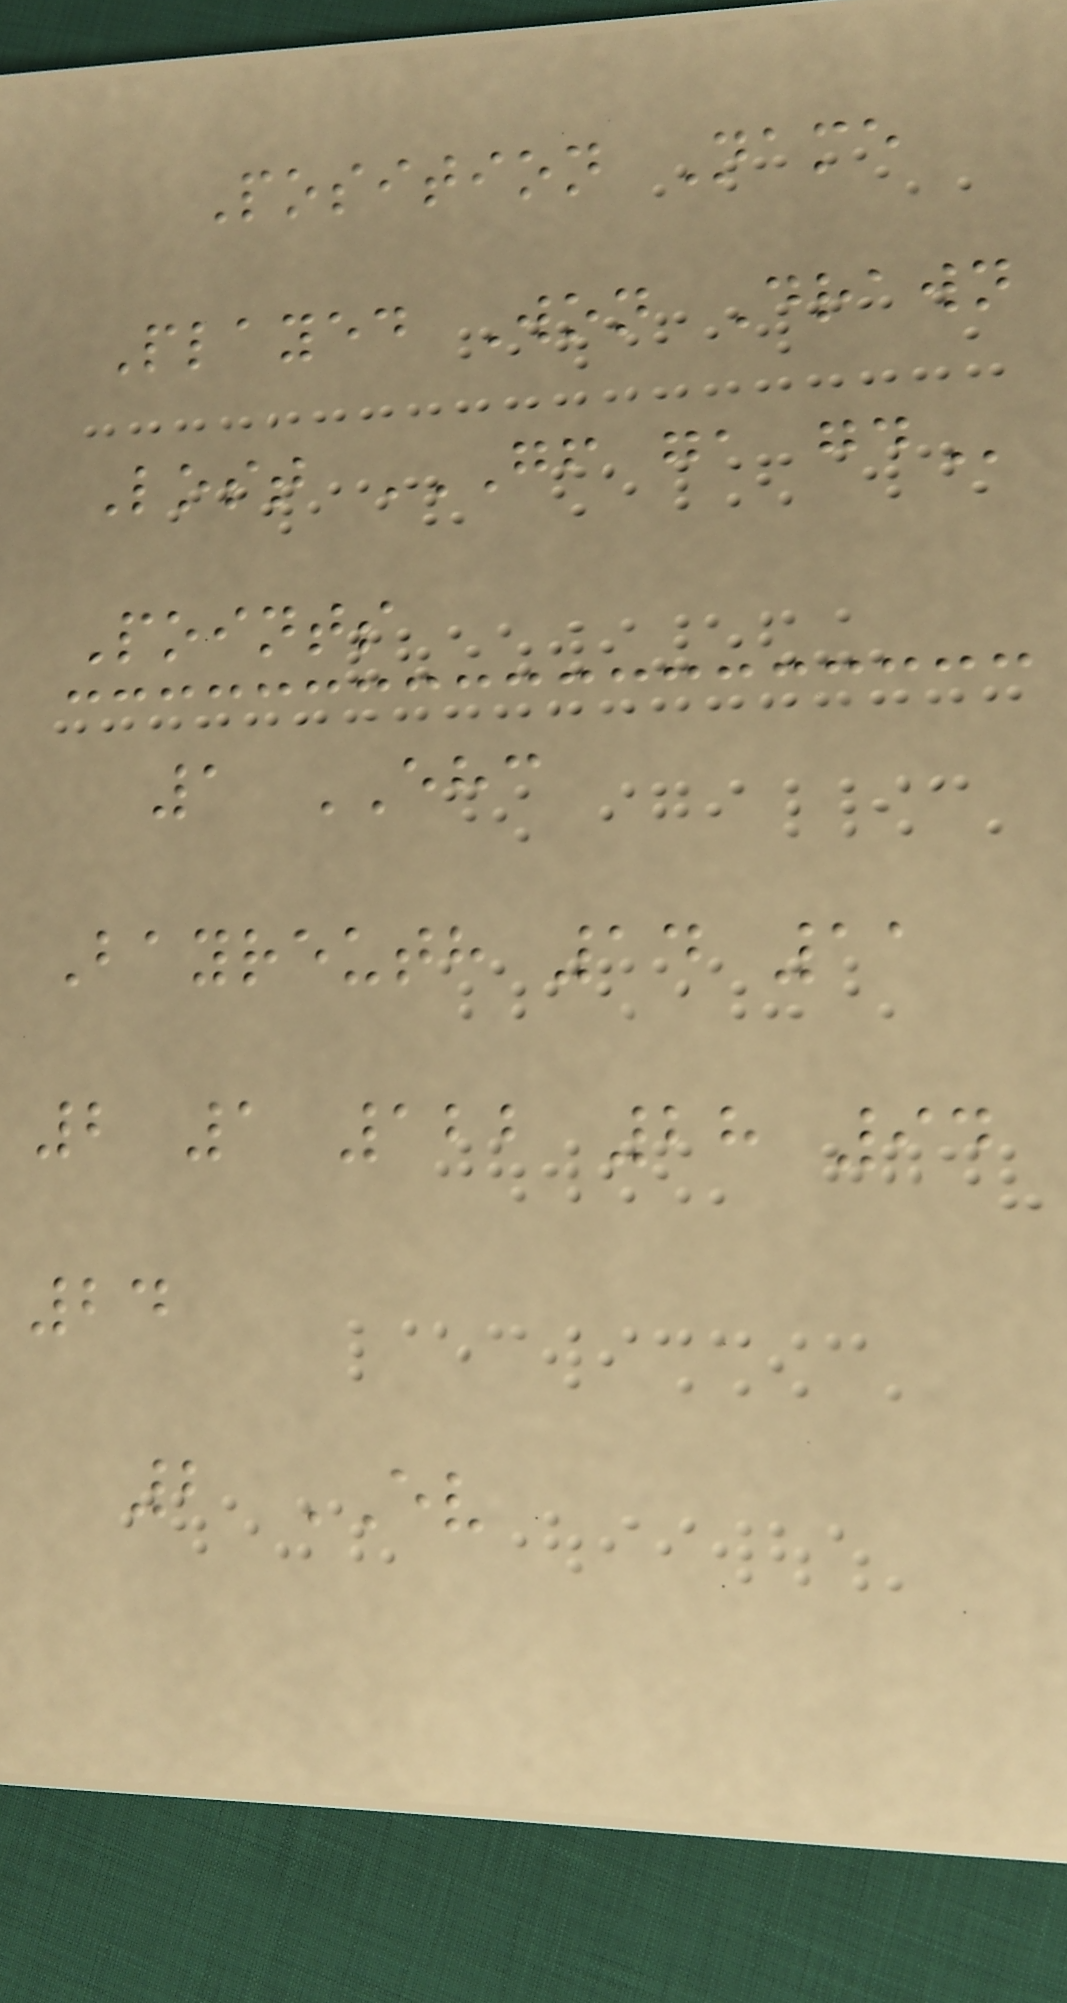Position Name
Played Won Drawn
Lost GF GA GD
Points
1 EHC
Bayreuth 14 11
2 1 122 28 94
24
2 EV
